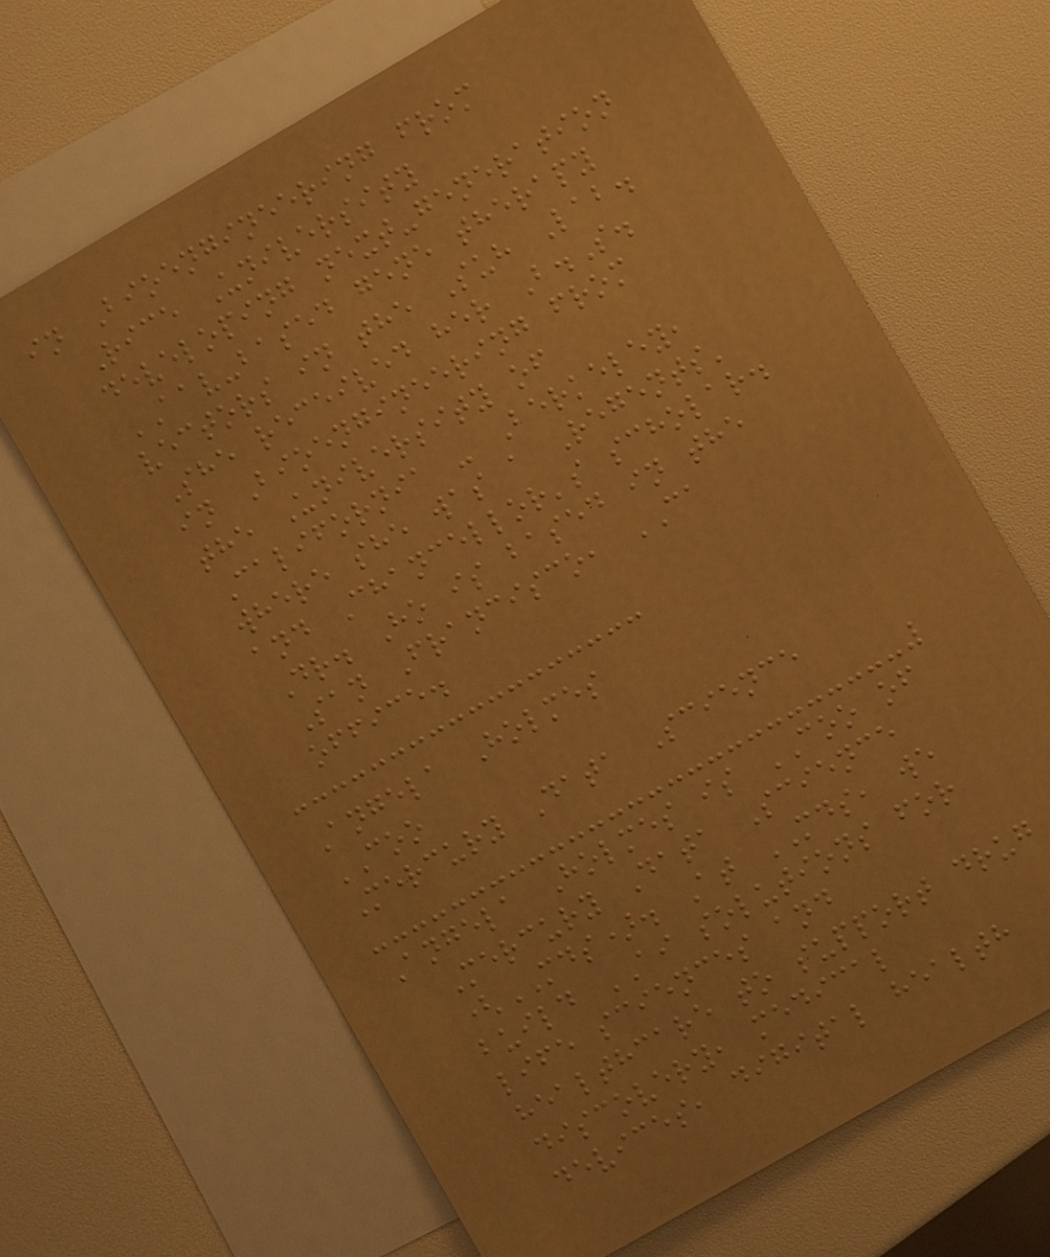in Bioengineering from
Rice University
developing next-generation
AAV-based gene therapy
vectors in the Suh Lab.
She received her B.S.
in Bioengineering from
the University of
California - Berkeley,
where she was a Regents'
and Chancellor's scholar.
Dr. Ho is based in the
San Francisco, CA
office.
Angela Holmes
COO
Mercury Data Science
Angela Holmes is COO of
Mercury Data Science
(MDS). At MDS, we
build AI solutions for
life sciences and
healthcare to support drug
discovery, medical
devices, digital health
